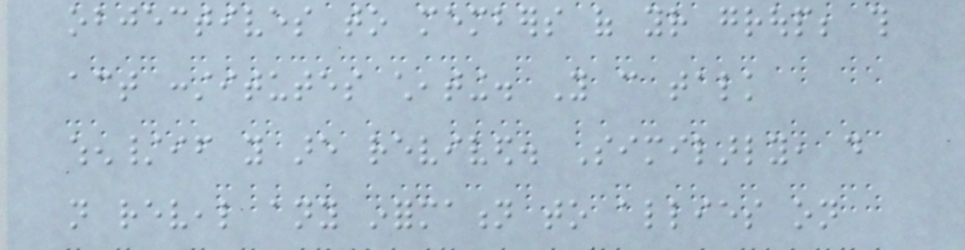objectives to members of your group; this
act constitutes cheating. You can talk
when/if you are revived. Similarly, do
not reveal any information to allies on
